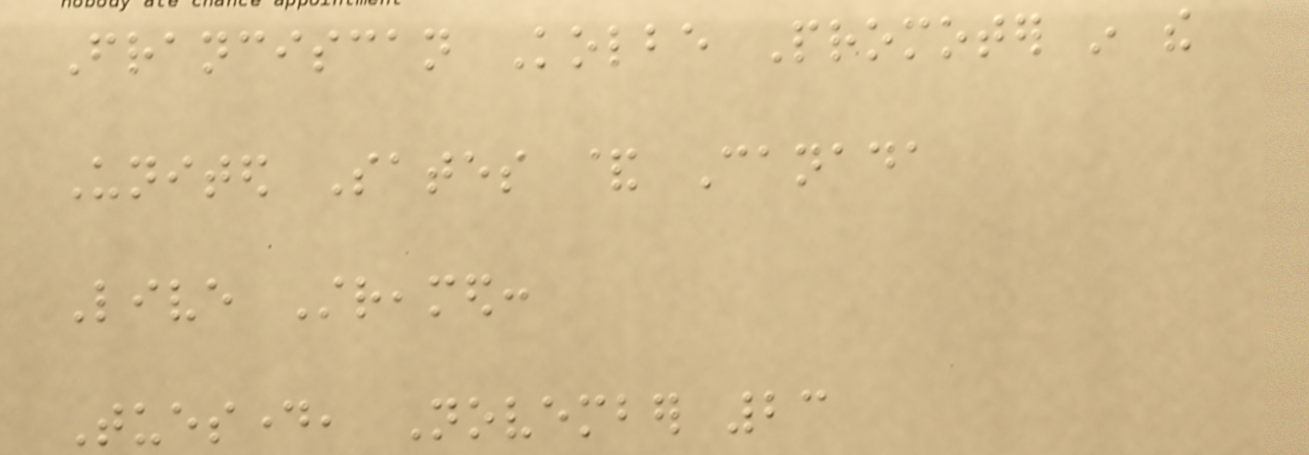Franciscan Kolbe Promoter in the
United Sates & Canada
Live Streamed:
Tuesday, November 23
